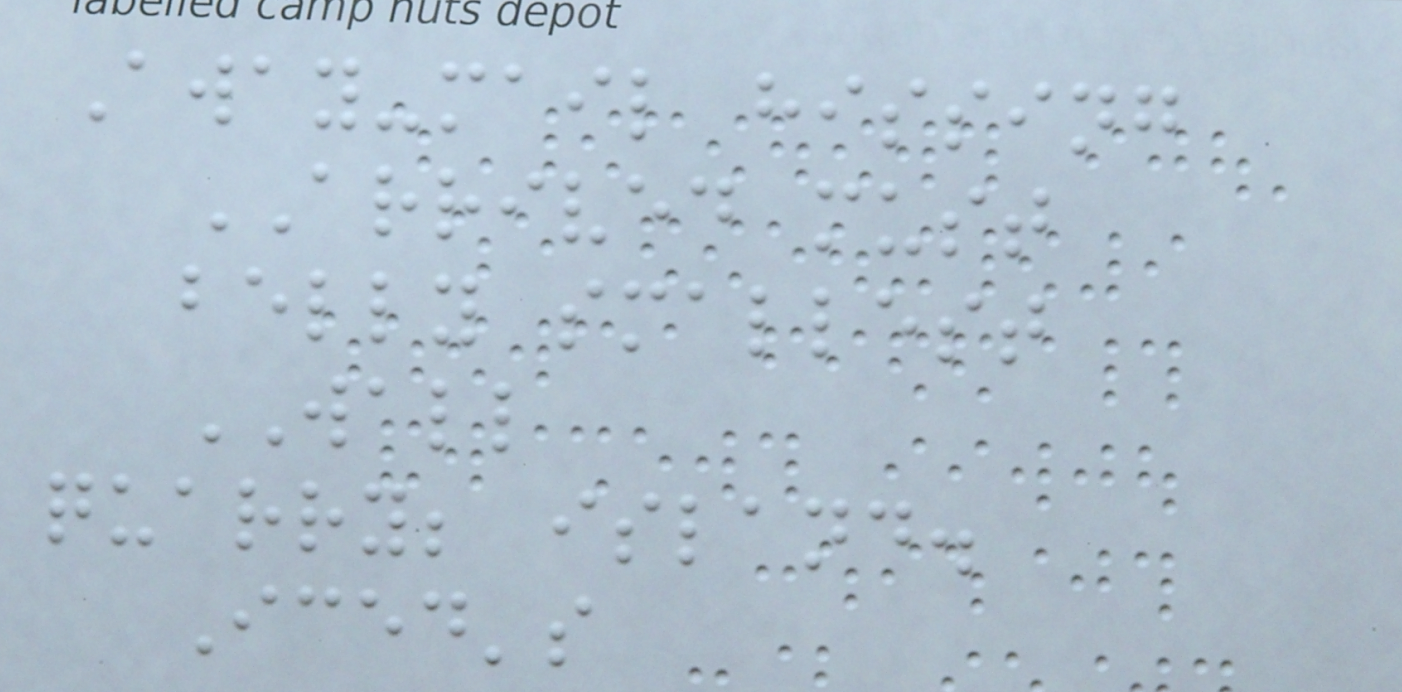Away-mail hissing
ARRIVED must
belly smallest
WALL
quarry; island.
Iced's
